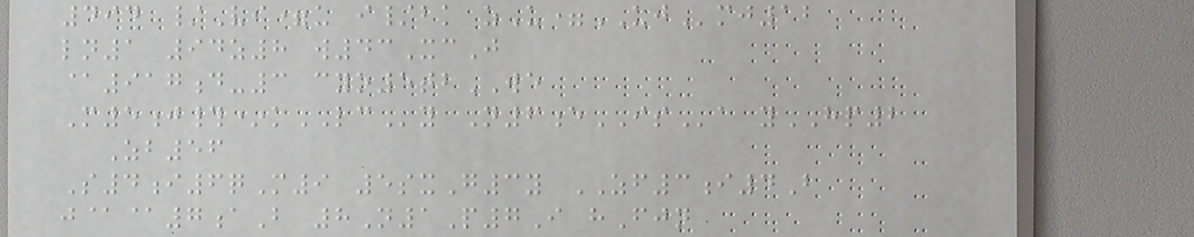494 /Vi=u i/bk zU=UJmj12
ln1 94z8 w43XcJ
@917d-3 cyo5tbWE
M5j#*kLCy N6eISa yHP2
Zb56
S4i6qM9 5sxG3y ZF3i4B
j@@7aB 8N1P7I hFjn
